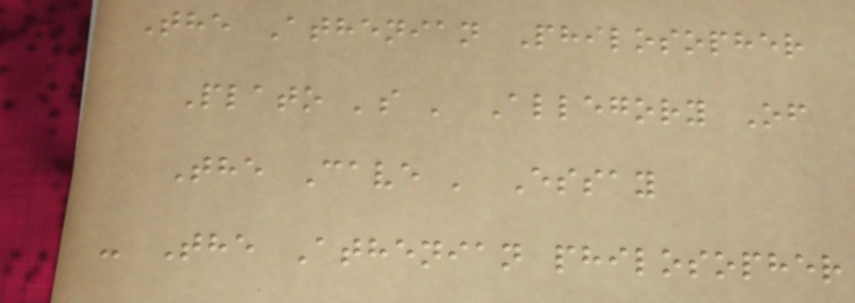The Athenian Philosopher
Plato 's ' Allegory Of
The Cave ' Essay
- The Athenian philosopher
